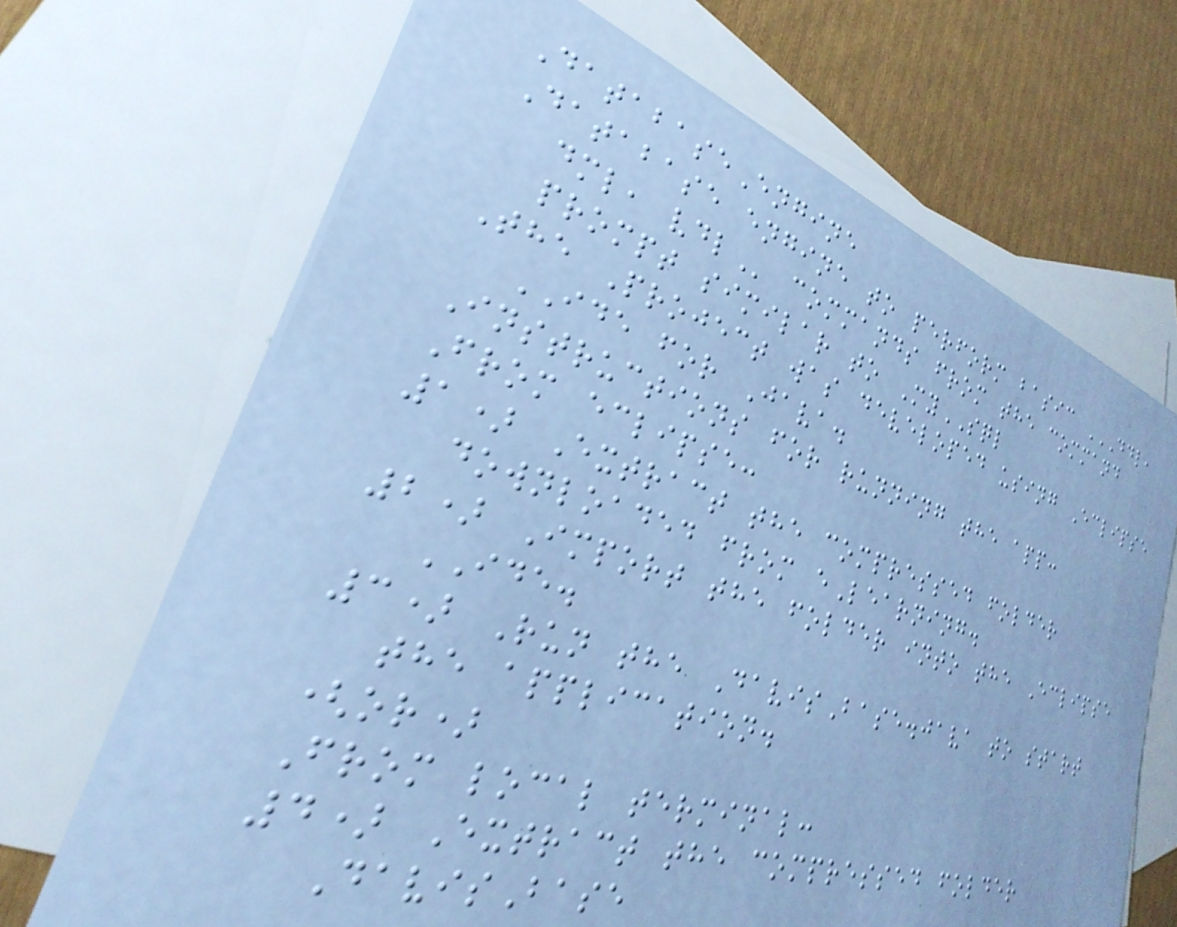DatabaseEngine
Database engine to perform basic DDL,
DML, VDL commands from the command
prompt similar to MySQL
The Project was developed using Eclipse
IDE for Java.
Instructions for running the app:
From eclipse:
1) Extract the compressed folder
downloaded from eLearning.
2) Import the folder into the Eclipse
IDE.
3) Run the DavisBase.java to start
the application.
(or)
From local terminal:
4) Extract the compressed folder
DavisBase
